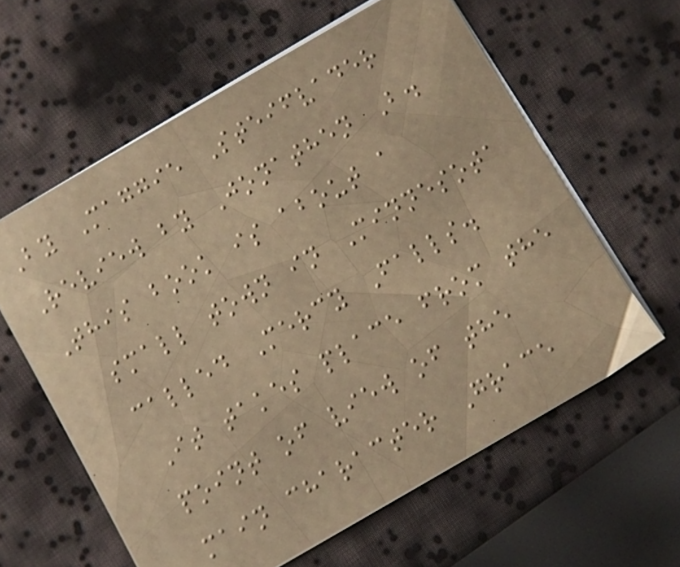By Maggie Steifvader
Review by Jonathen B.
This book is about a
small town in Minnesota
called Mercy Falls.
It takes place from the
point of view of the
main character Grace
